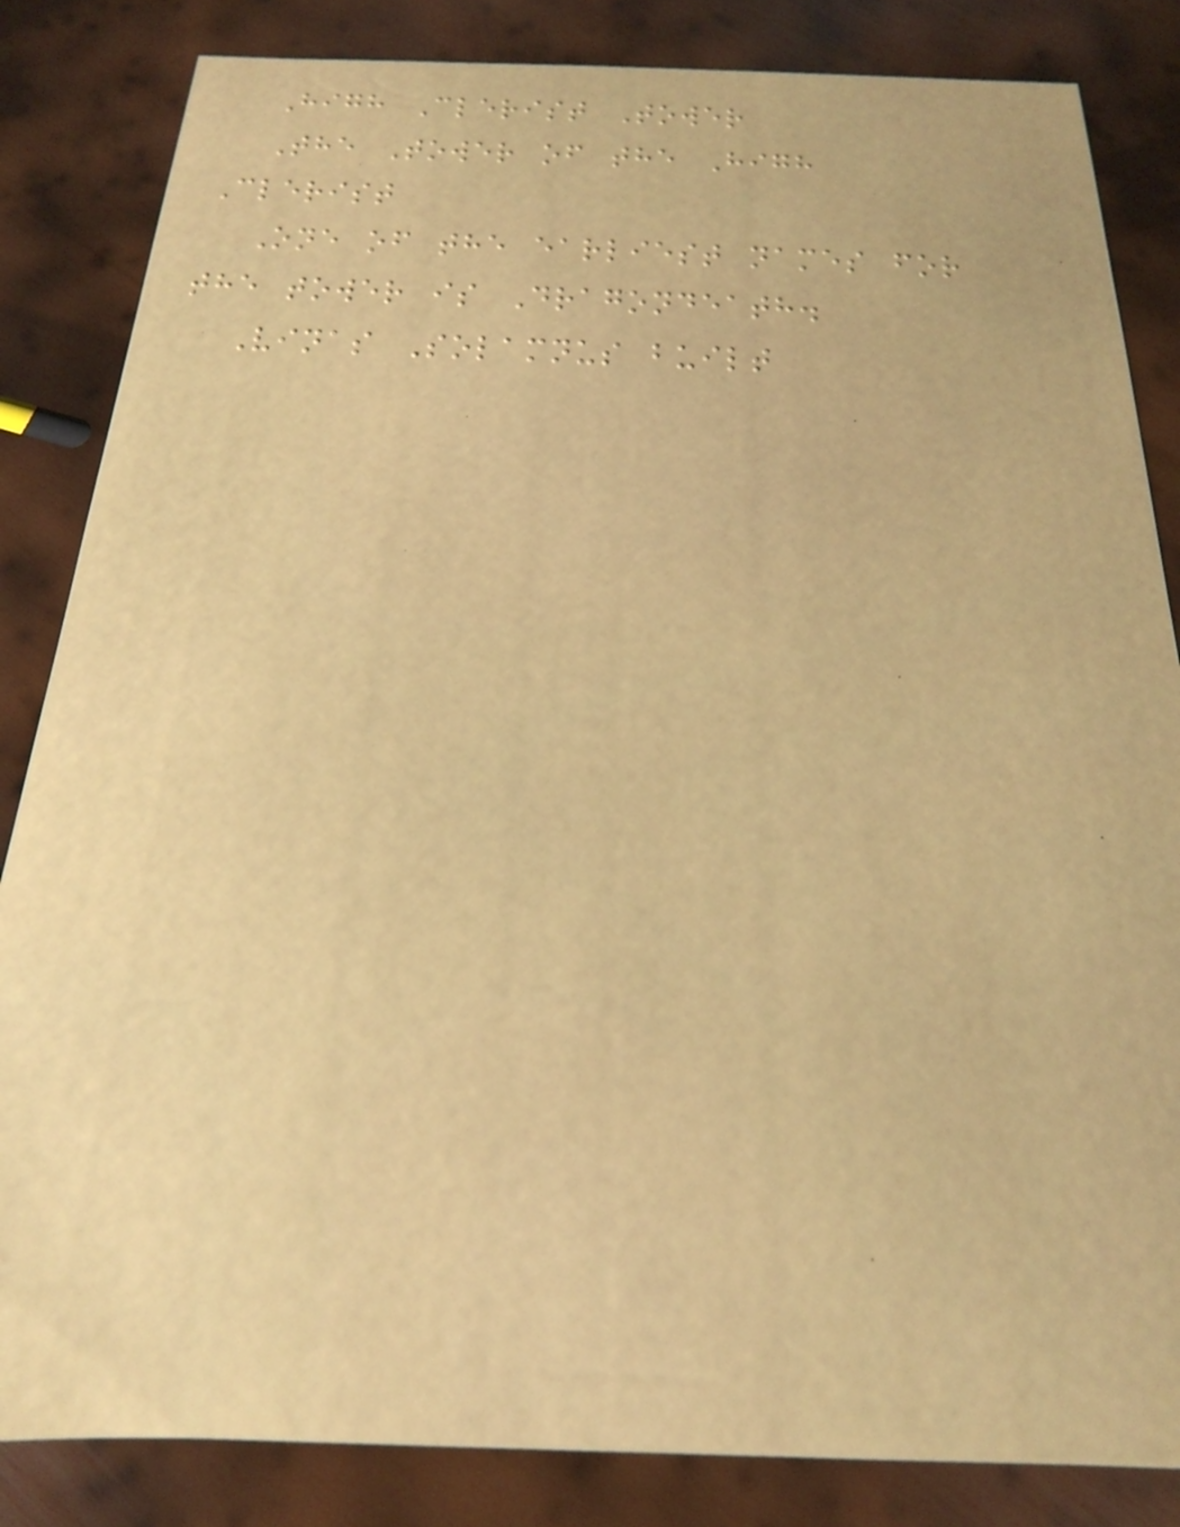High Clerist Tower
The Tower of the High
Clerist
One of the earliest names for
the tower is Dragondeath.
Vinas Solamnus built
